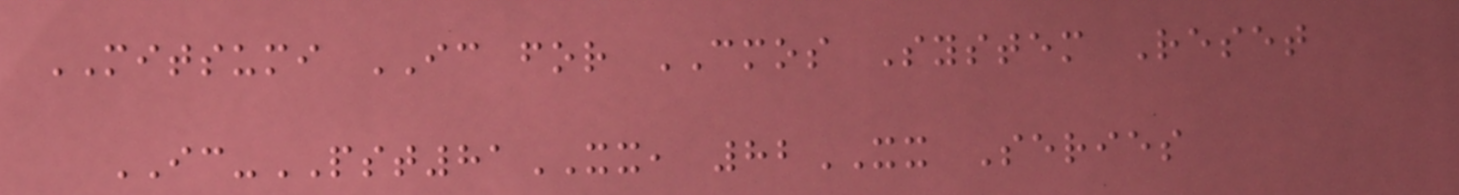MITSUMI IC for CMOS System Reset
IC-PST81XX, 82XX Series
